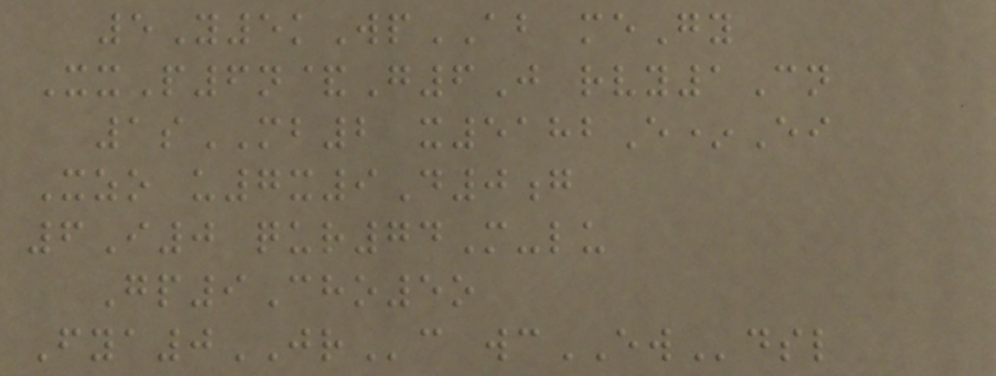5Y5kWpAB meGy
XxP6n&G6J rvy1Cn
1sMB2 x5182E*Ei
Xzo u7x9D0g
6I0 qur74M-lu
Gp9Cho5o
Fya0JRc wcEWdsl
